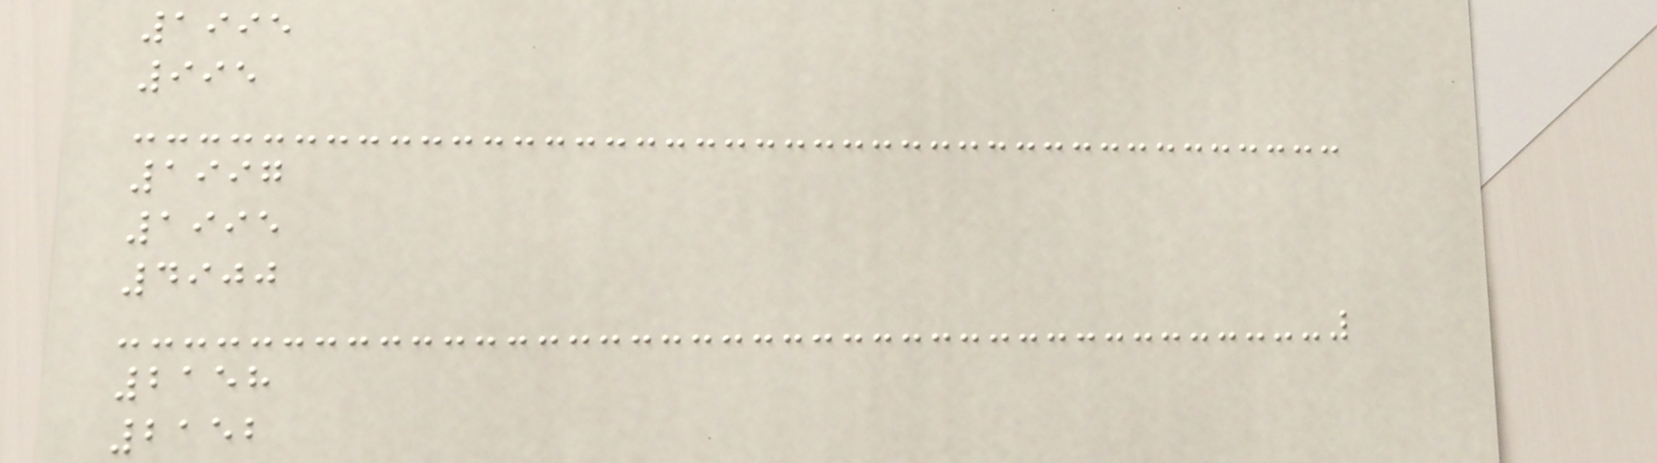1995
995
1997
1995
4900
2158
2152
